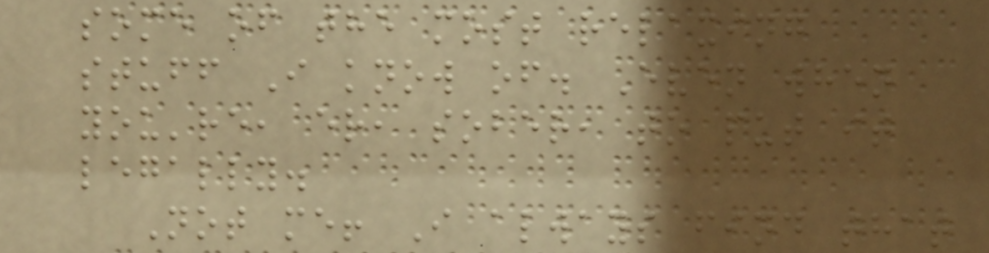some of the most relaxing
stuff I know of. Even when
you're, er, sober, to put it
legally.
Not me! I always find that
